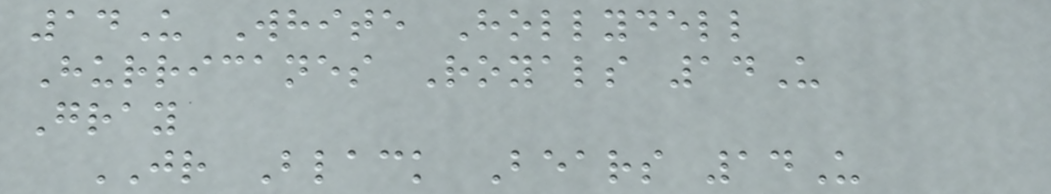14U White Hollydell
Hurricanes Royals 14U
Gray
JR Black Bears 14U
